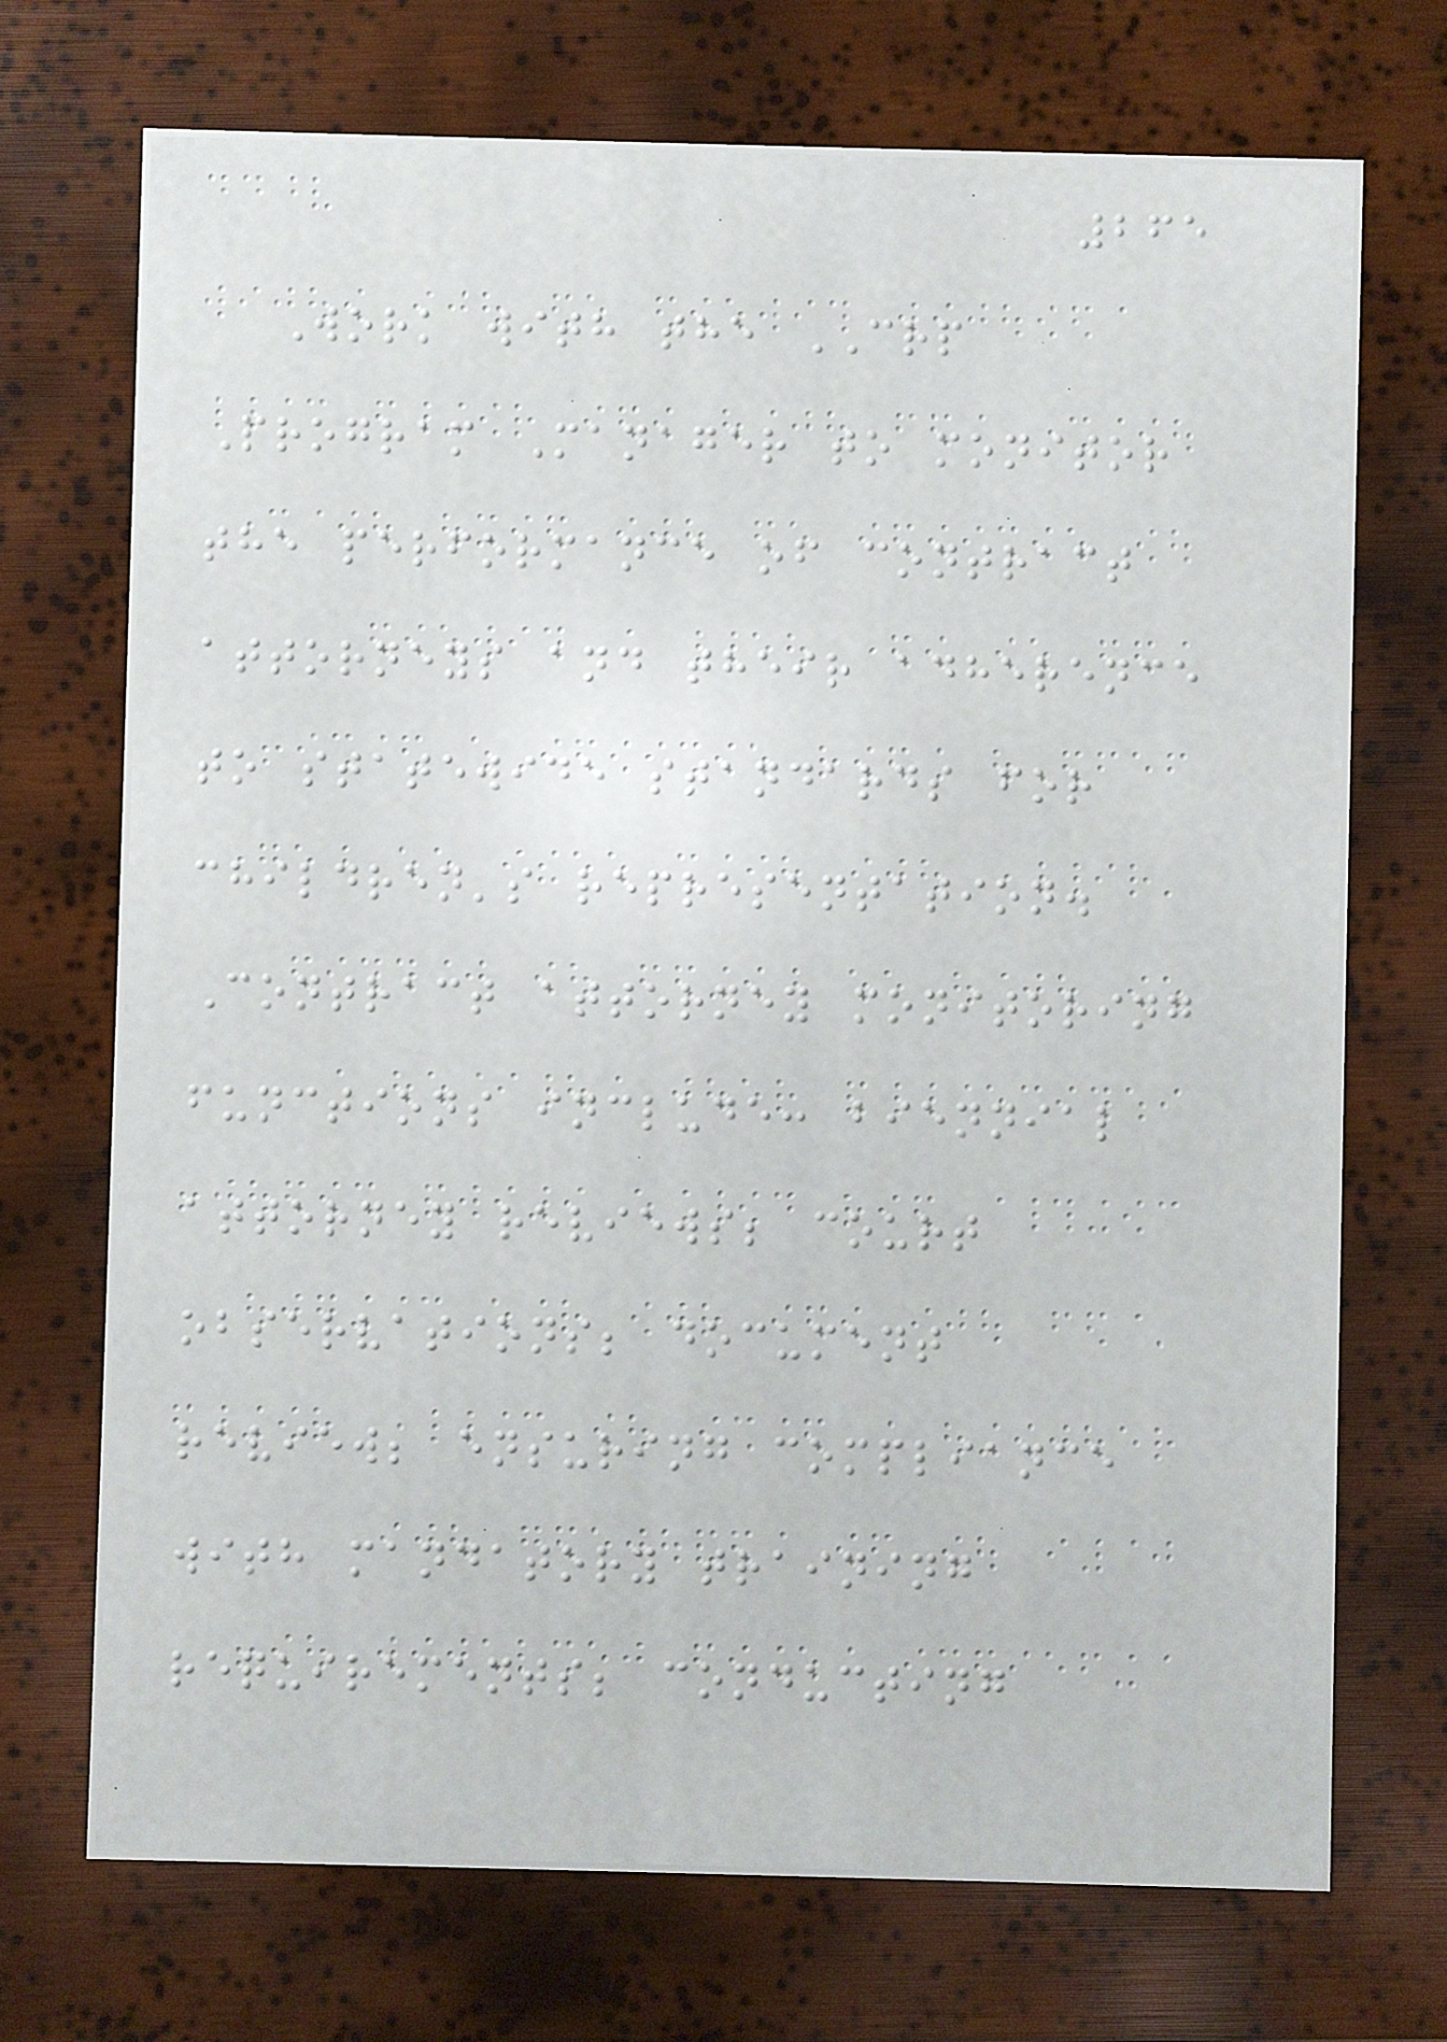265
Work with the CRP
Program Manager to monitor
the performance of contract
attorneys and their adherence
to statewide standards for
children's representation.
Contract attorney monitoring
functions include: biennial
attorney reviews; court
observations; document
review; ensuring compliance
with mandatory training
requirements; conducting
